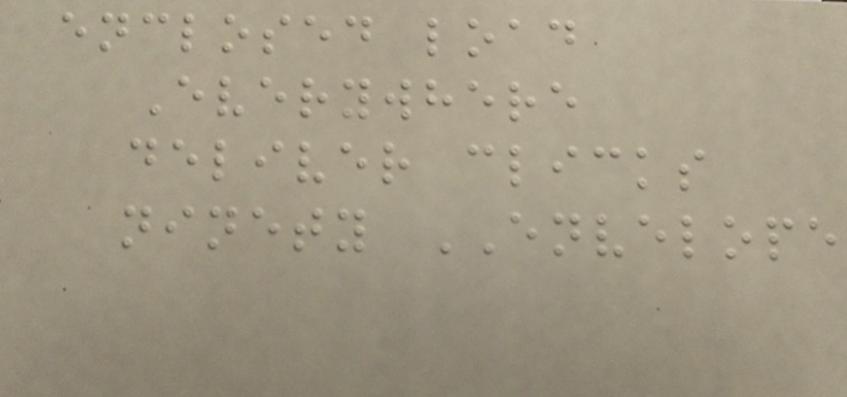enclosed load
Everywhere
deliver clicks
ninety ENVELOPE
